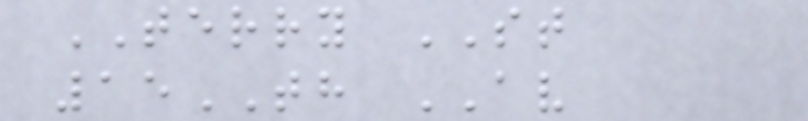TERRY ST
15TH AV
